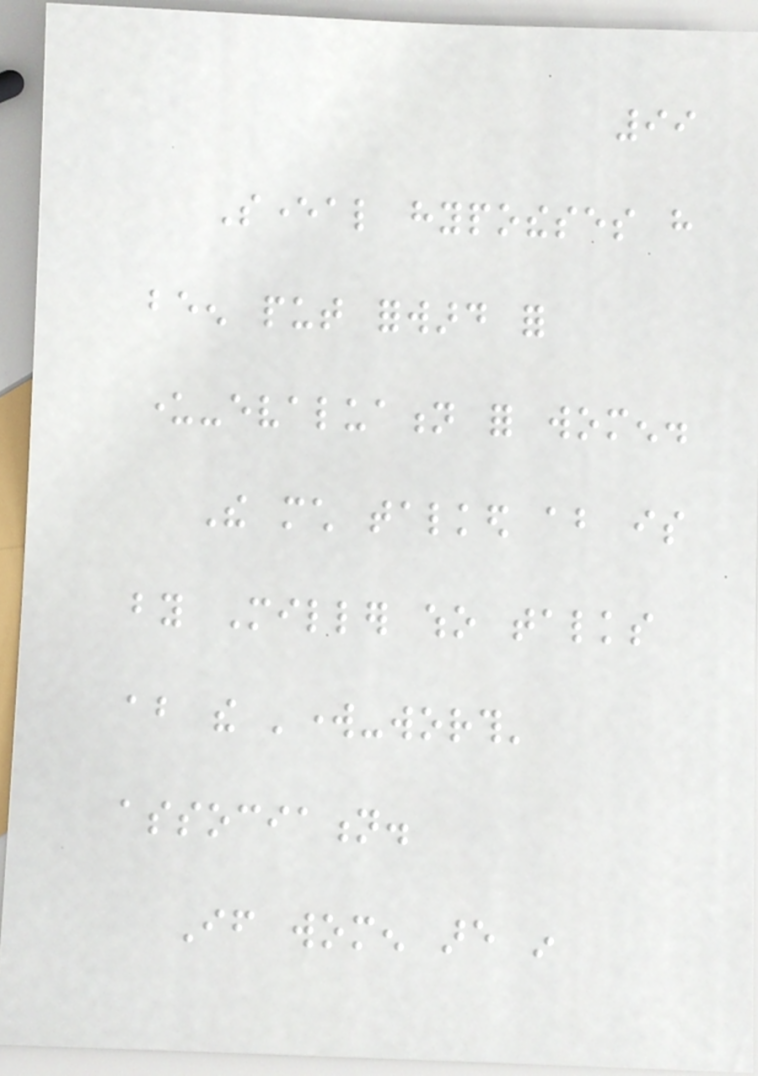99
Several hypotheses have
been put forward for
under-evaluation for women.
The much talked about is
by Miller who talks
about the 'work-worth'
association.
If women are in
